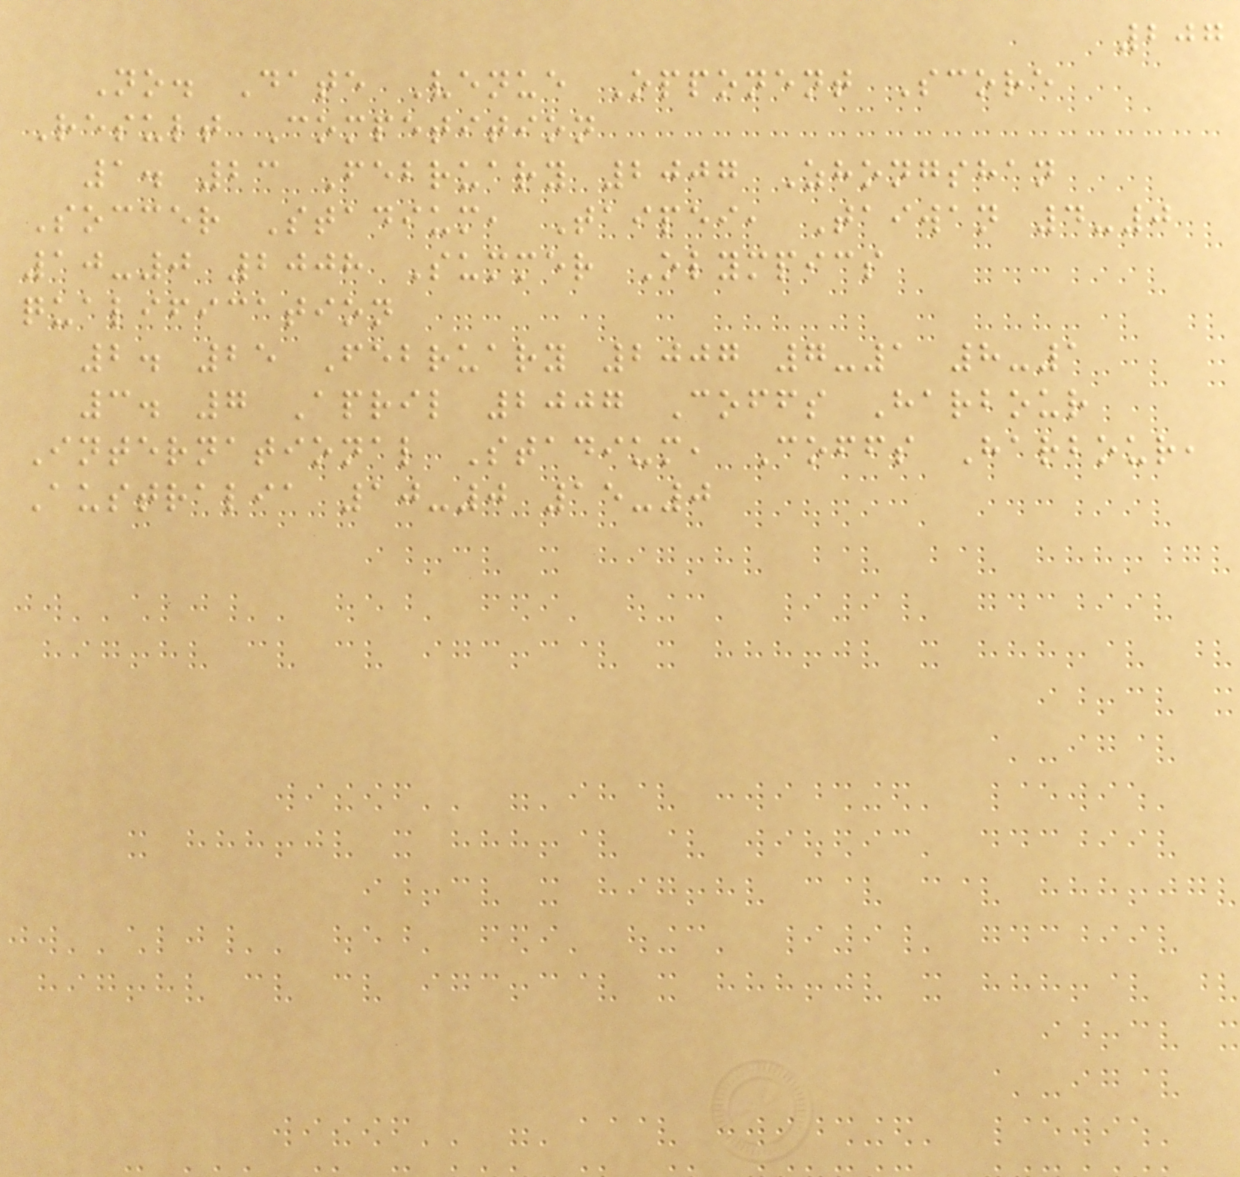207
No. Date Venue Opponent Score
Result Competition
1. 23 February 2007 Zhongshan
Soccer Stadium, Taipei, Taiwan 4-0
10-0 2008 Summer Olympics
qualification
2. 25 February 2007 7-1 8-1
3. 7 April 2007 Coffs Harbour
International Stadium, Coffs Harbour,
Australia 10-0 15-0
